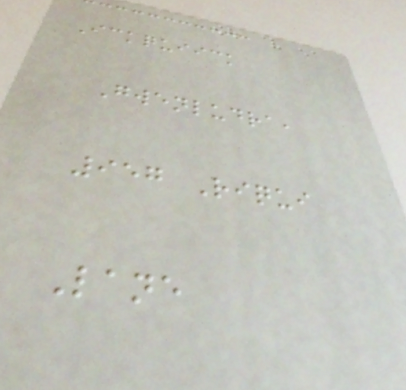Ickquiick
Gwenludra,
957 Riqui
Lane
